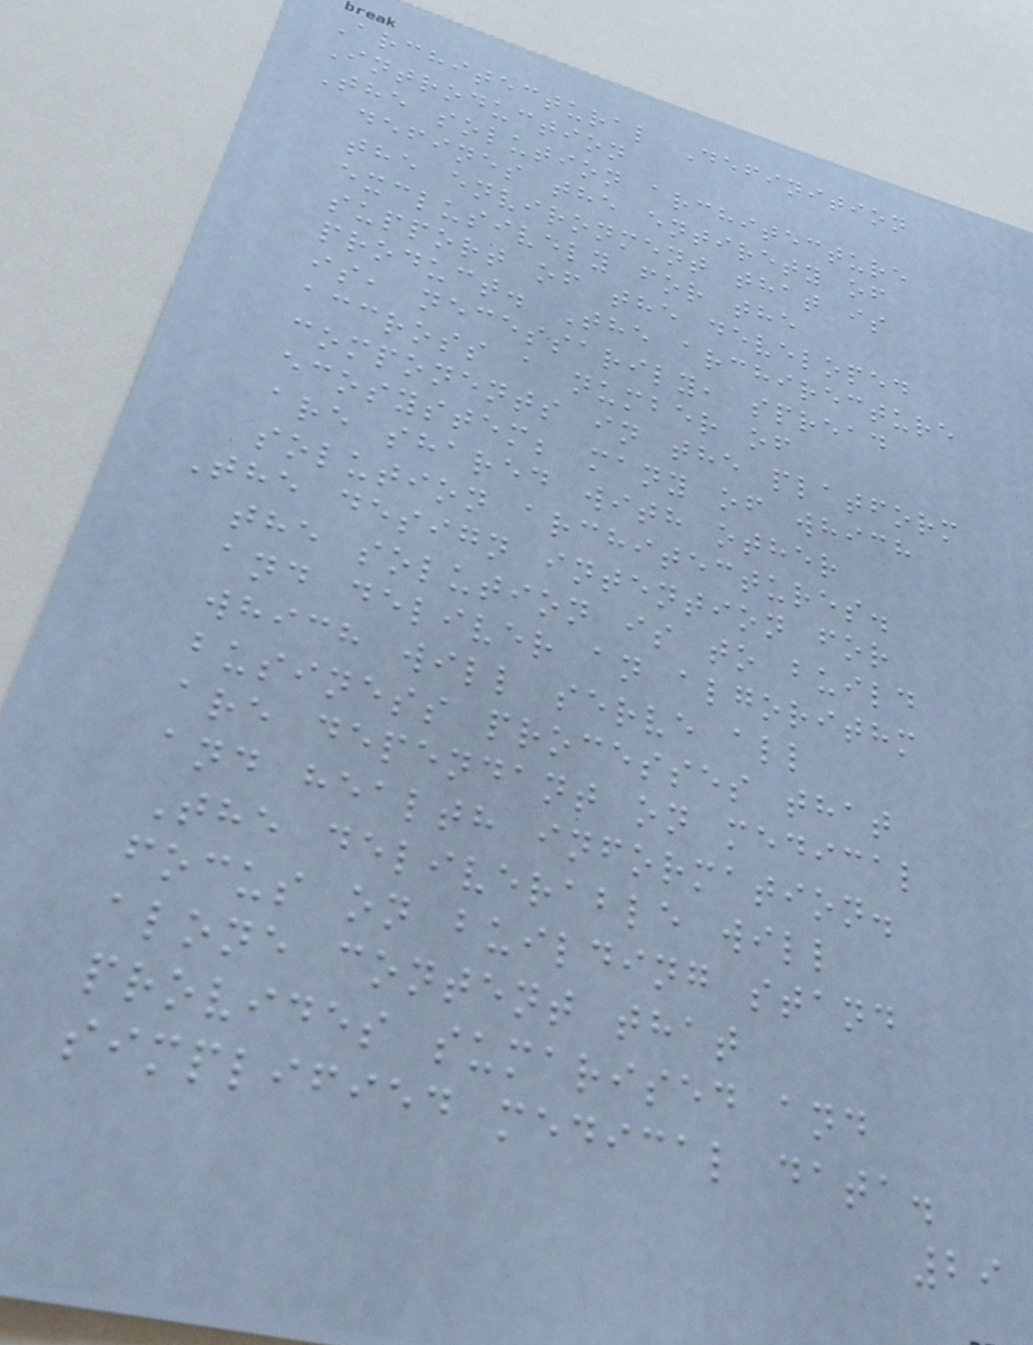Architectural Definition
Introduction
The solution architecture
defines the entirety of
the environment that is
exclusively for the
support of the developed
product. The archirecture
is, necessarily, spread
accross a number of
components in the platform
ecosystem; many of which
are shared with other
solution architectures.
The design intention for
the solution is to build
and deliver an algorithm
which will serve all
business processes that
are dependant on medical
and health information.
The deliverable will
focus on building stand
alone content that
provides sumarised and
simplified medical data.
29
